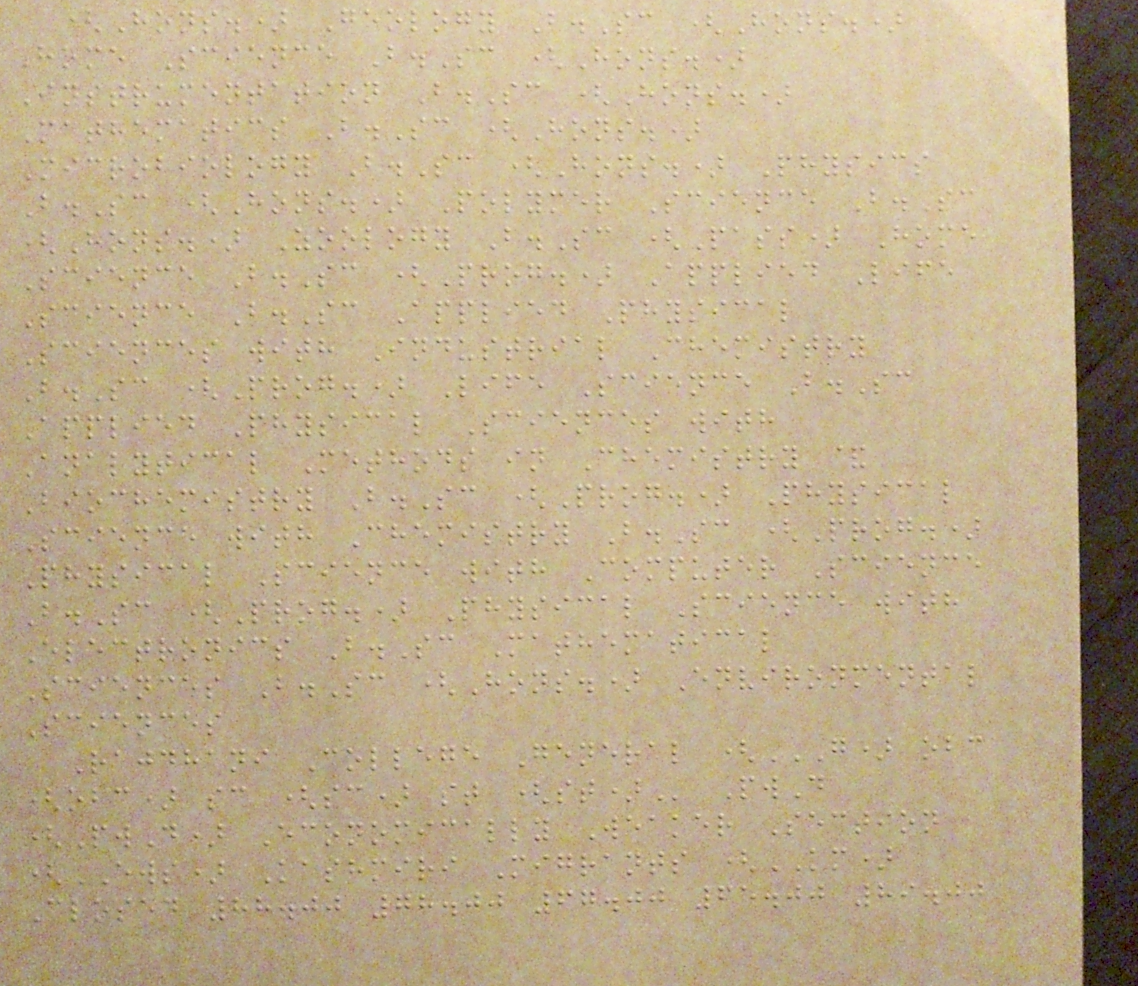(Hons.) Geology B.Sc (Hons.)
Home Science B.Sc (Hons.)
Instrumentation B.Sc (Hons.)
Mathematics B.Sc (Hons.)
Microbiology B.Sc (Hons.) Physics
B.Sc (Hons.) Polymer Science B.Sc
(Hons.) Zoology B.Sc (Pass) Home
Science B.Sc (Prog.) Applied Life
Science B.Sc Applied Physical
Sciences with Industrial Chemistry
B.Sc (Prog.) Life Science B.Sc
Applied Physical Sciences with
Analytical Methods in Chemistry &
Biochemistry B.Sc (Prog.) Physical
Science with Chemistry B.Sc (Prog.)
Physical Science with Computer Science
B.Sc (Prog.) Physical Science with
Electronics B.Sc Mathematical
Sciences B.Sc (Hons.) Environmental
Sciences
Rajdhani College General (G) OBC
(OBC) SC (SC) ST (ST) PwD
(PwD) Economically Weaker Section
(EWS) Kashmiri Migrants (KM)
Closed 88.00 78.00 67.00 65.00 89.00
